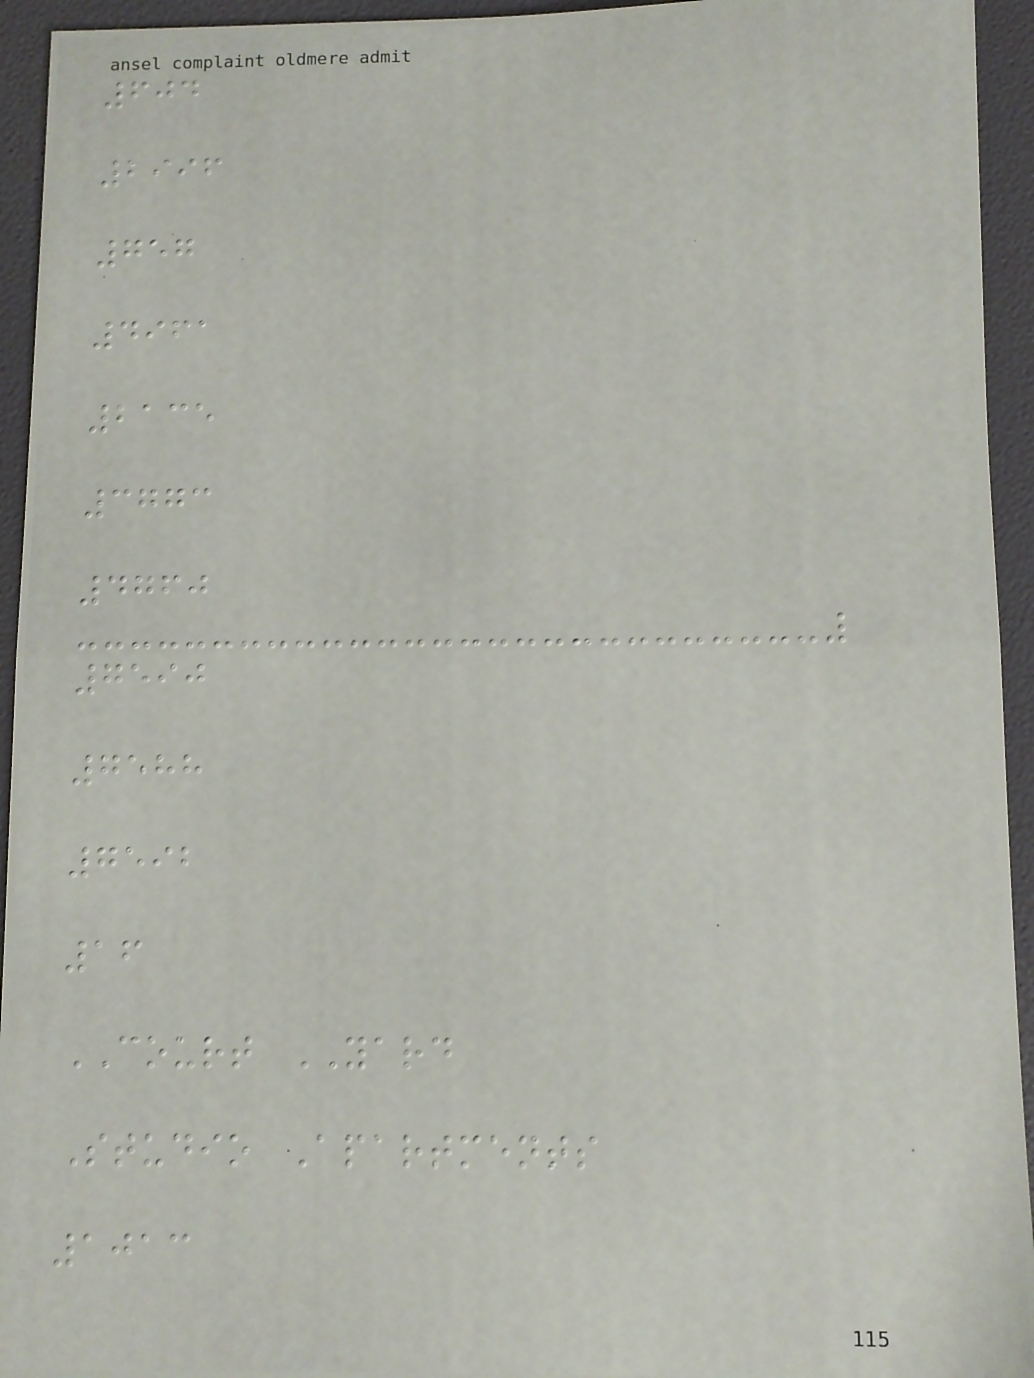604
2996
757
4961
2135
3773
4760
7590
7588
7592
16
COURT YARD
Studio Apartments
1013
